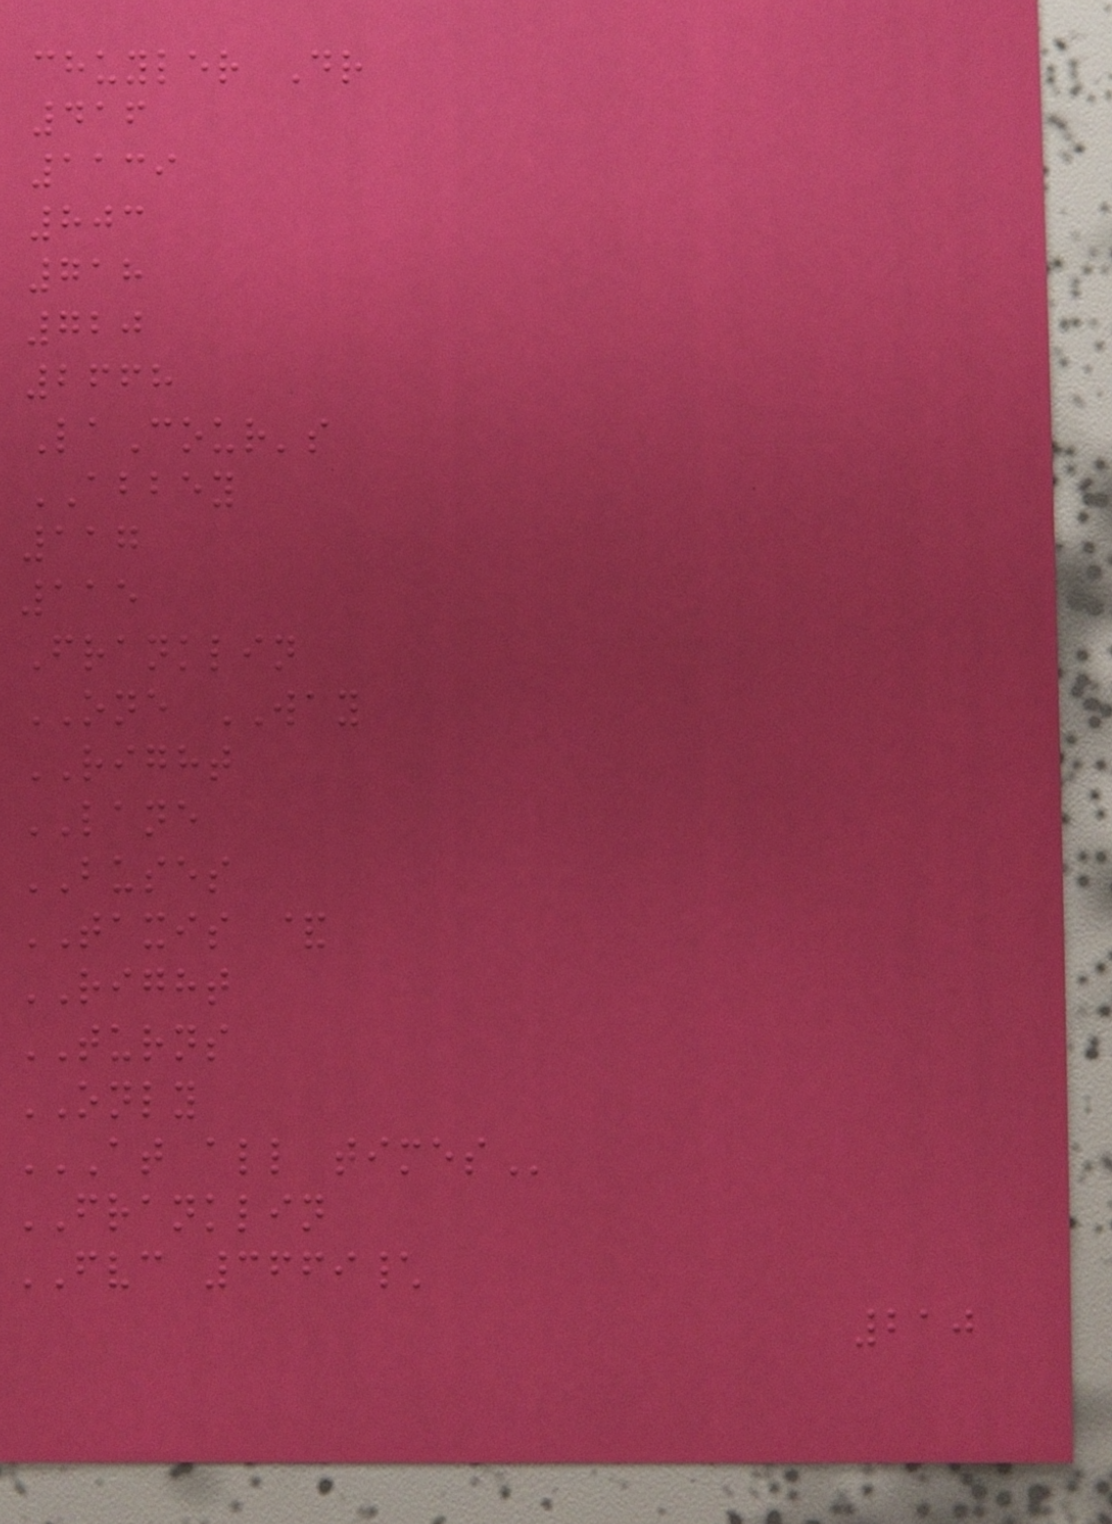chuyler Dr
416
1139
803
718
720
2668
LaCour's
ABBEY
117
115
Franklin
ONE WAY
RIGHT
LANE
BUSES
TAXIS &
RIGHT
TURNS
ONLY
AT ALL TIMES
FRANKLIN
FVC 3669\
210
